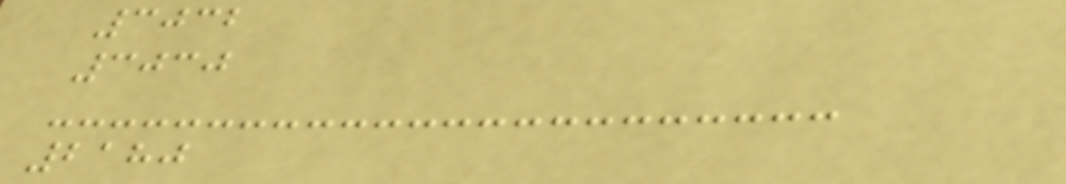3032
3030
2180
